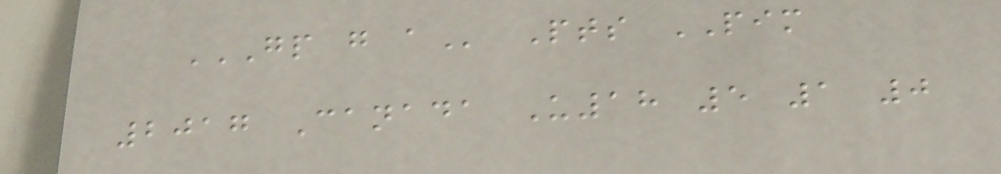GP G A Pts PIM
2017 Canada U18 5 1 0
